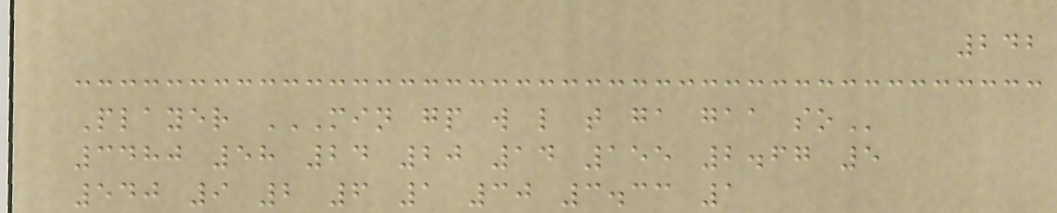242
Player MIN GP W L T GA GAA SO
3480 58 24 20 14 155 2.67 5
540 9 2 6 1 30 3.33 1
